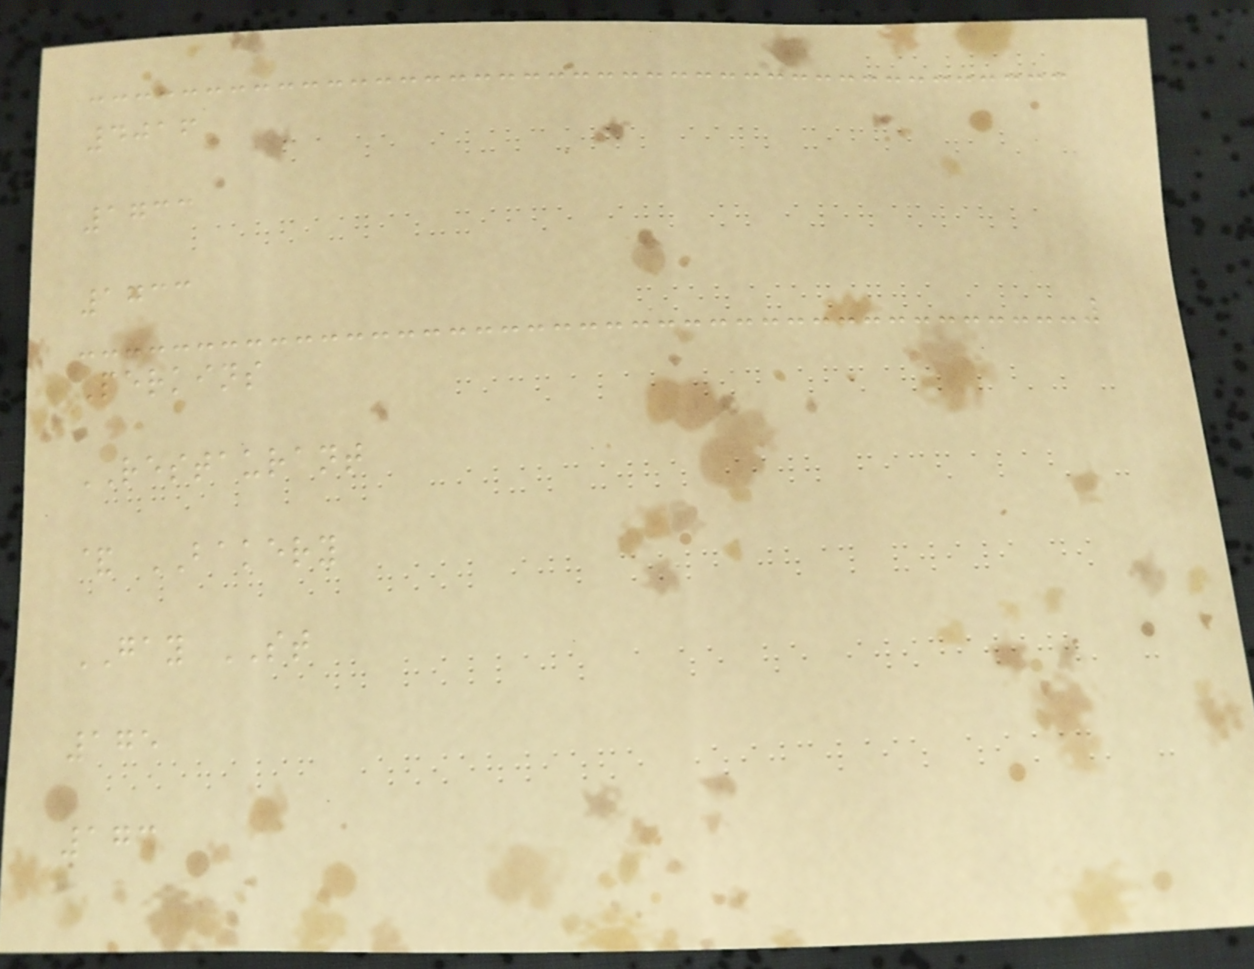4016
1733
1733
Perkins
RESTAURANT
& BAKERY
GAY ST
175
173
